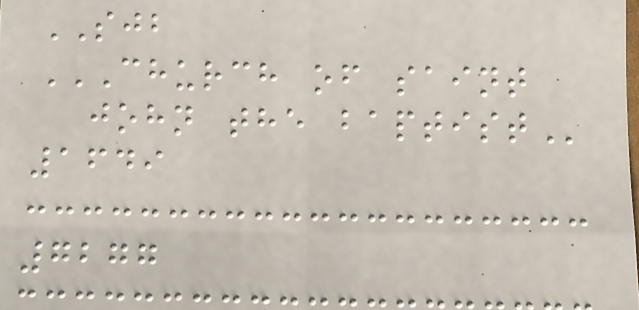SJB
CHURCH OF SAINT
JOHN THE BAPTIST
1649
7277
